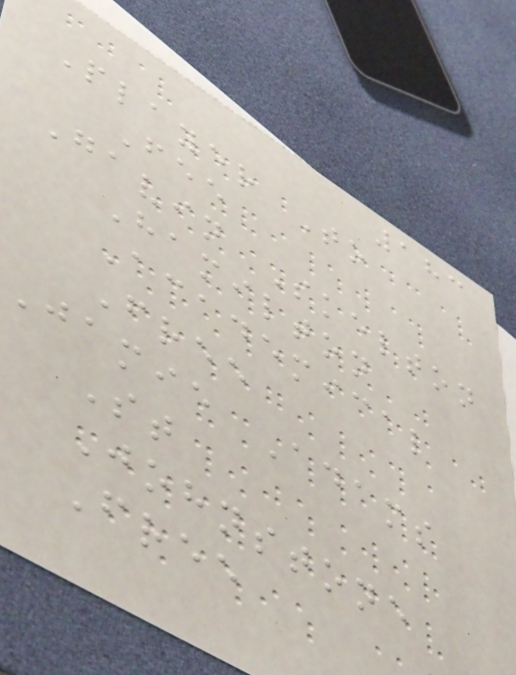183
Player To
Fee
Gavin Skelton
Hamilton
Academical
Free
Jamie Adams
St
Johnstone
Free
